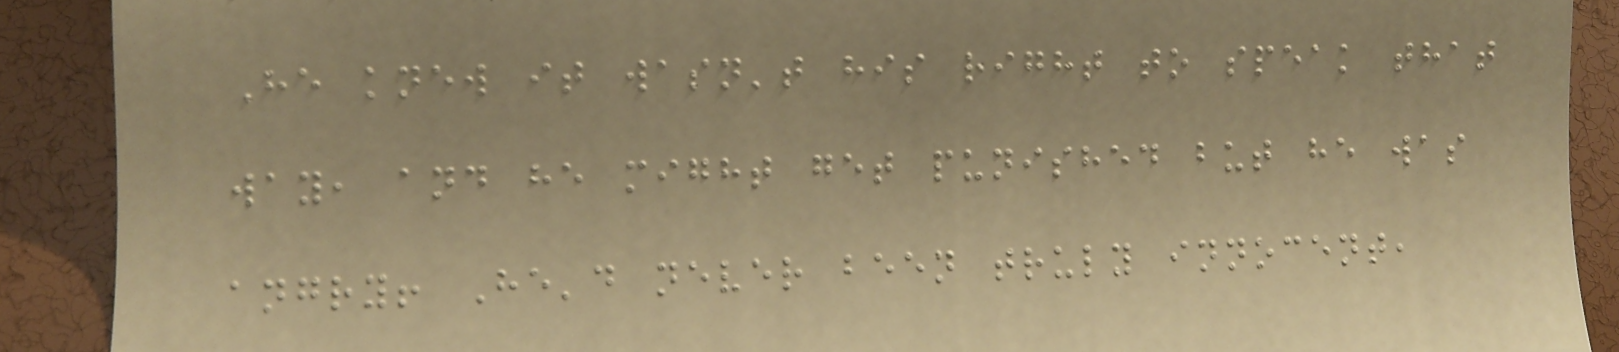He knew it wasn't his right to speak that
way, and he might get punished but he was
angry! He'd never been truly innocent,
